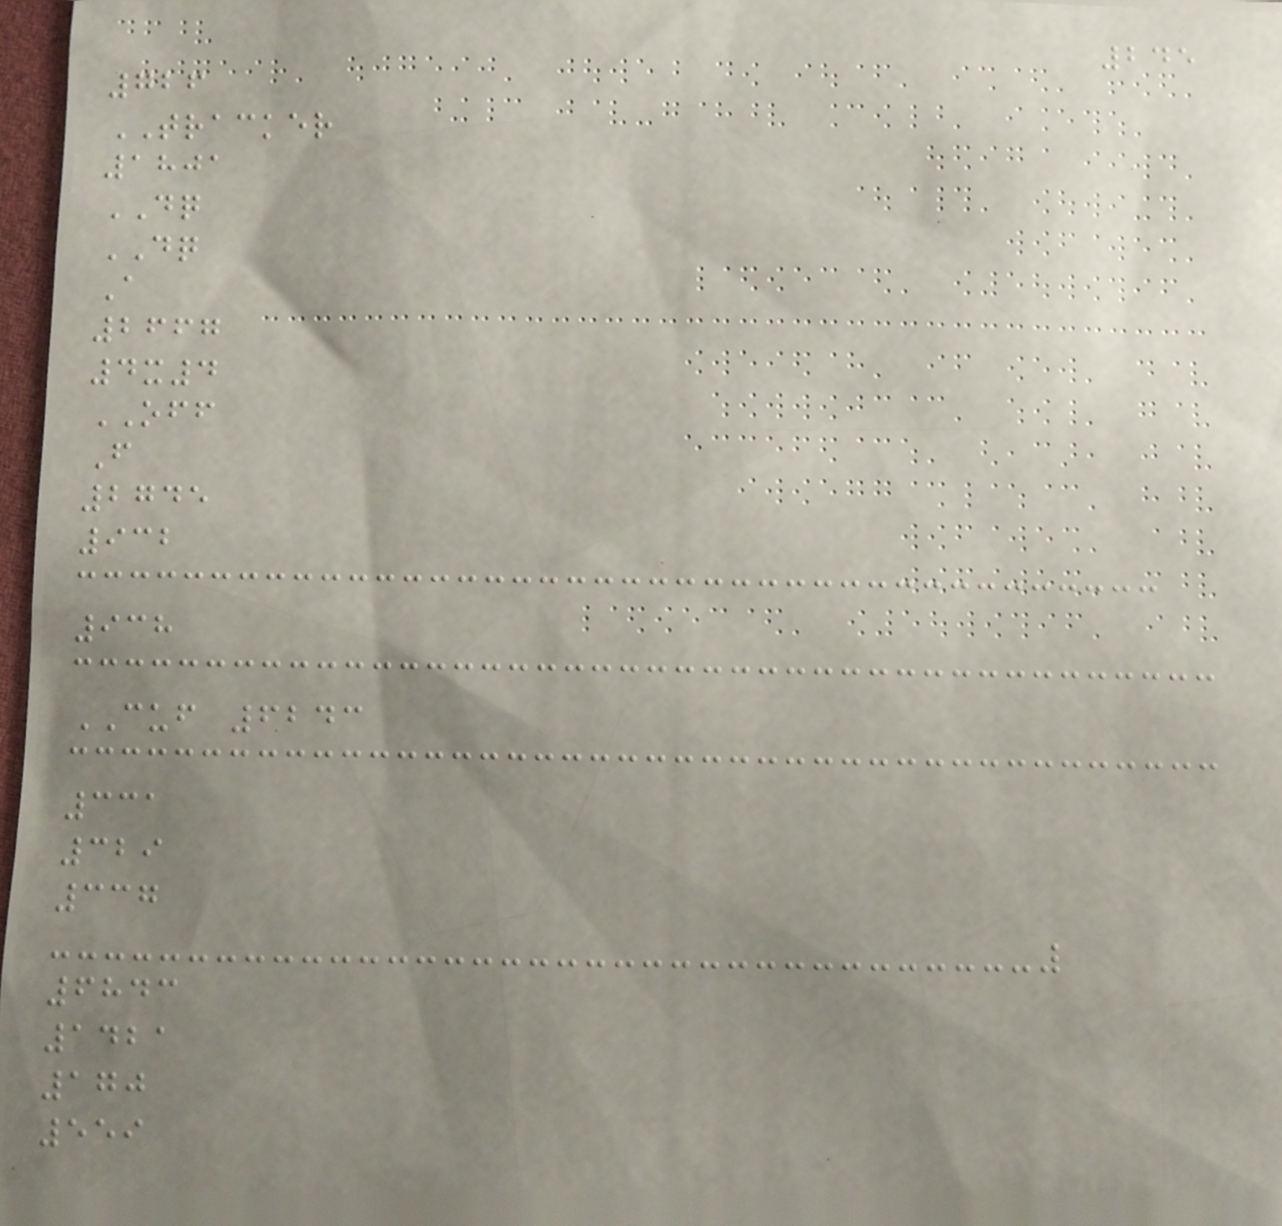245
726
TRACKER
1801
DQ
DQ
A
2667
4x4
OFF
F
2745
932
938
CUF 6243
331
329
337
6843
1421
170
559
